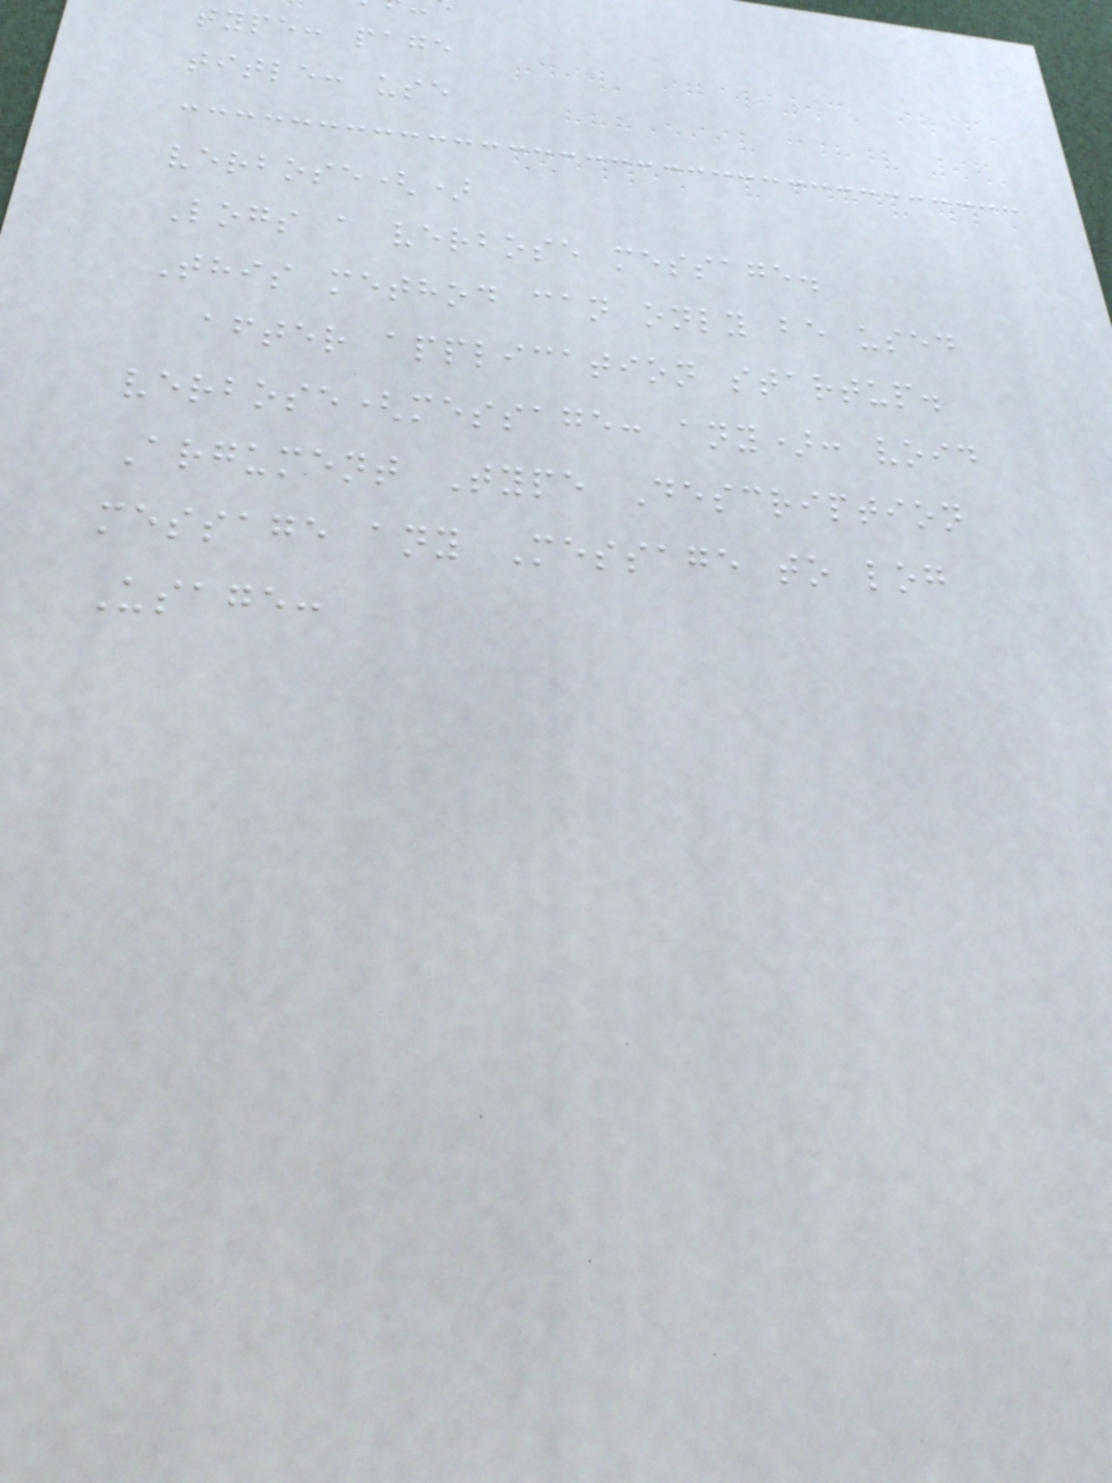type: page
title: use
verbose()
Logs a verbose message.
This method can only be used
after application startup.
verbose(message: any): void
Argument Type Description
message any Message to log
Usage:
